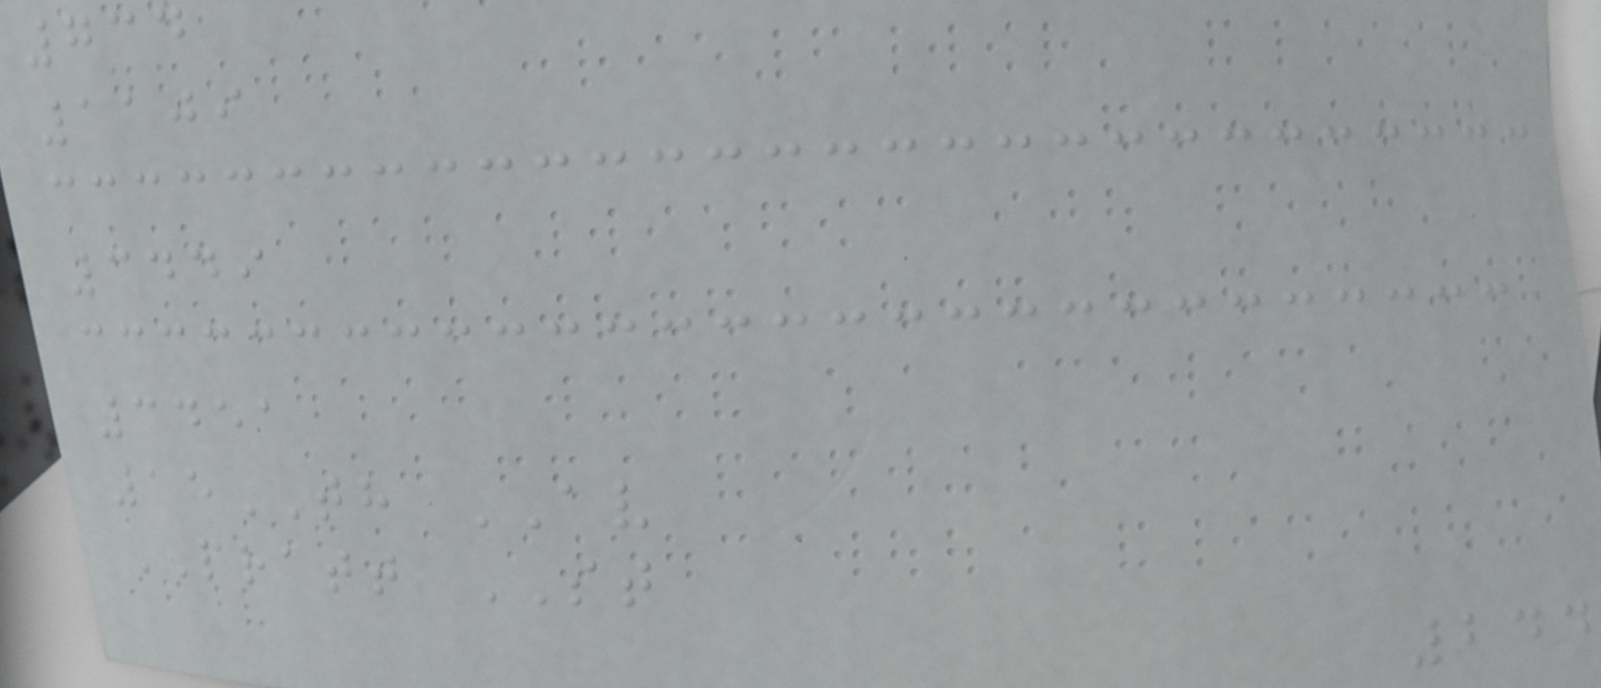734
1109
3449
3451
15TH AV
PRATT ST
244
